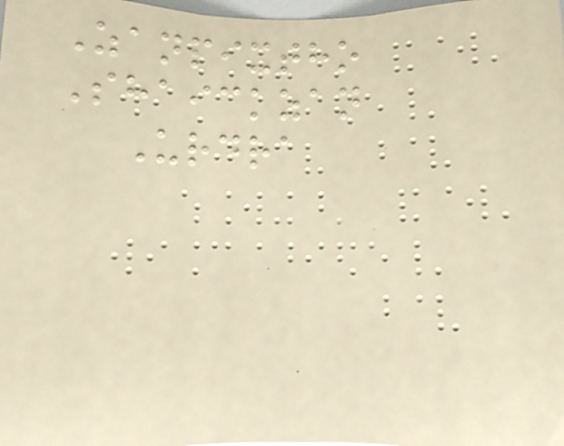Zanpixtho
Shaickzan
Urdra
